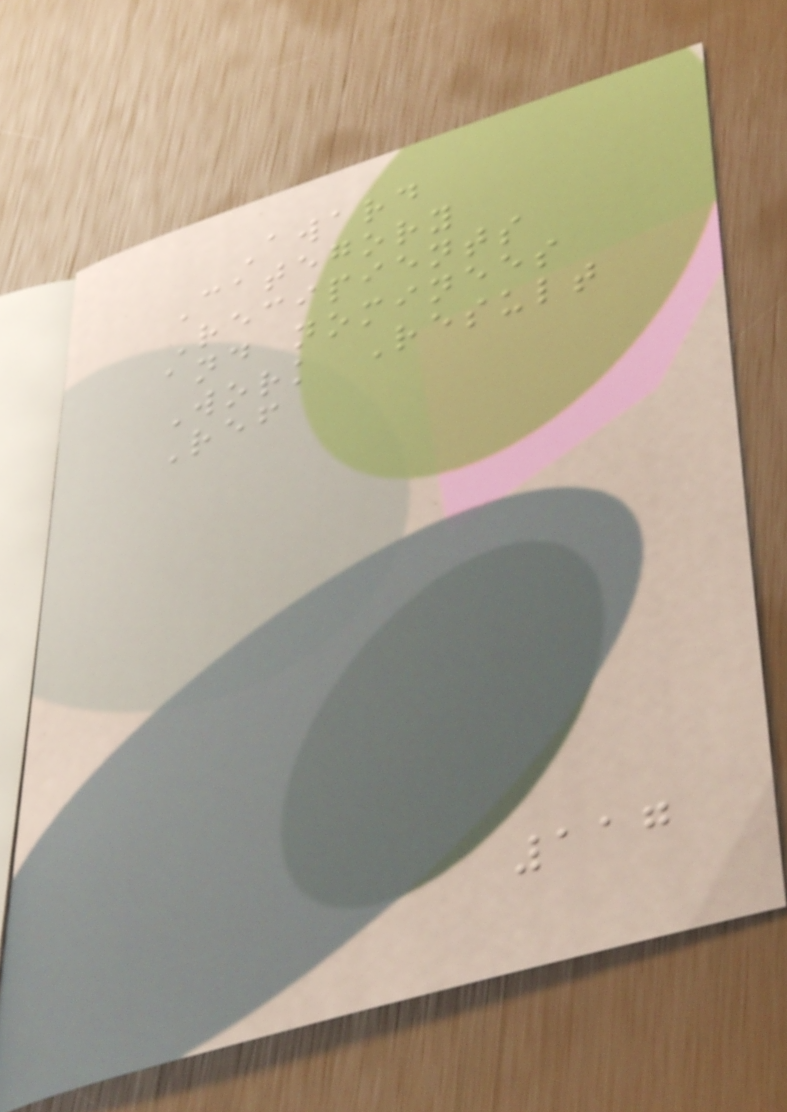Award
Category
Recipients
and nominees
Work Result
Ref
117
